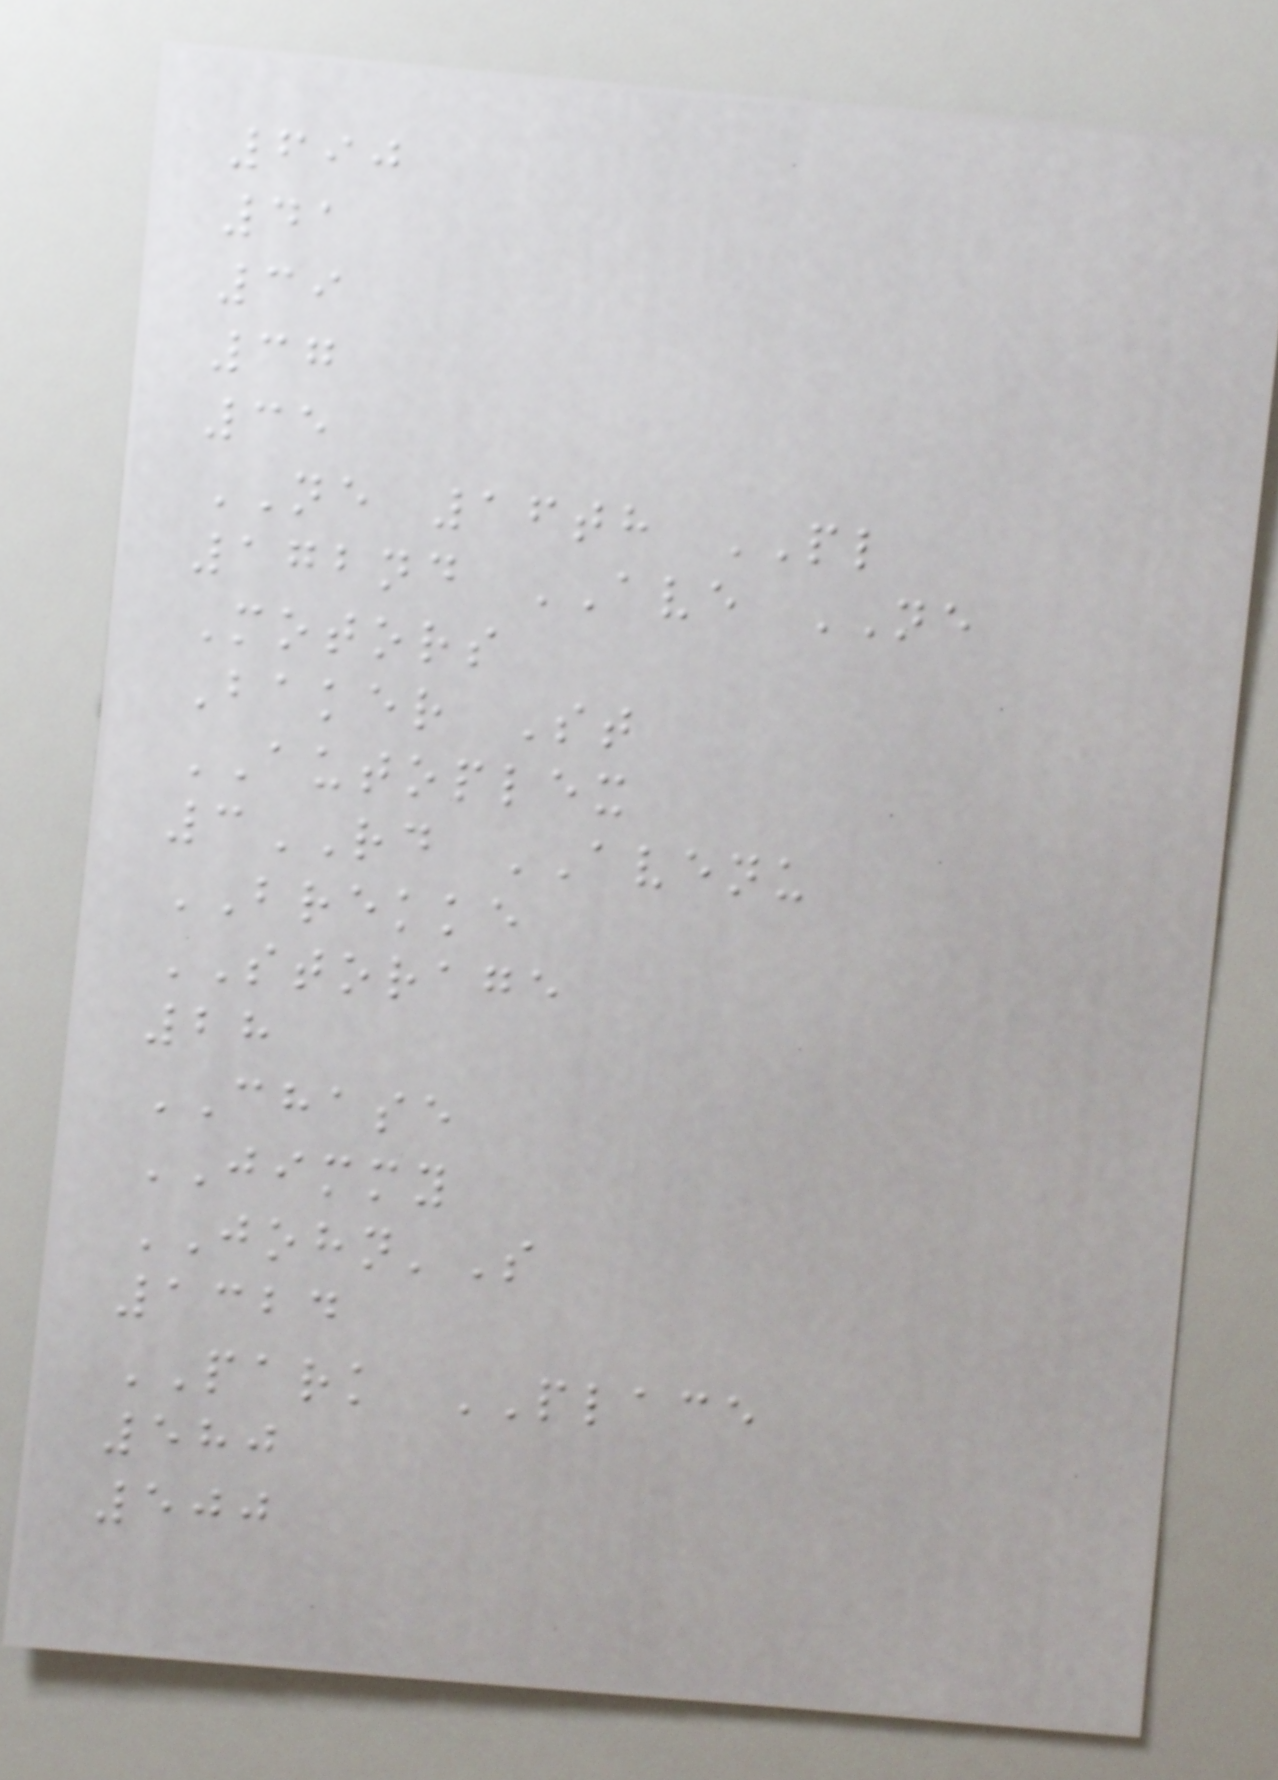690
41
39
37
35
NE 16th PL
172nd AVE NE
Motors
Baker St
AUTOPLEX
3RD AVENU
BREKKE
STORAGE
28
CHASE
JIMMY
JOHN'S
1324
PARK PLACE
580
500
